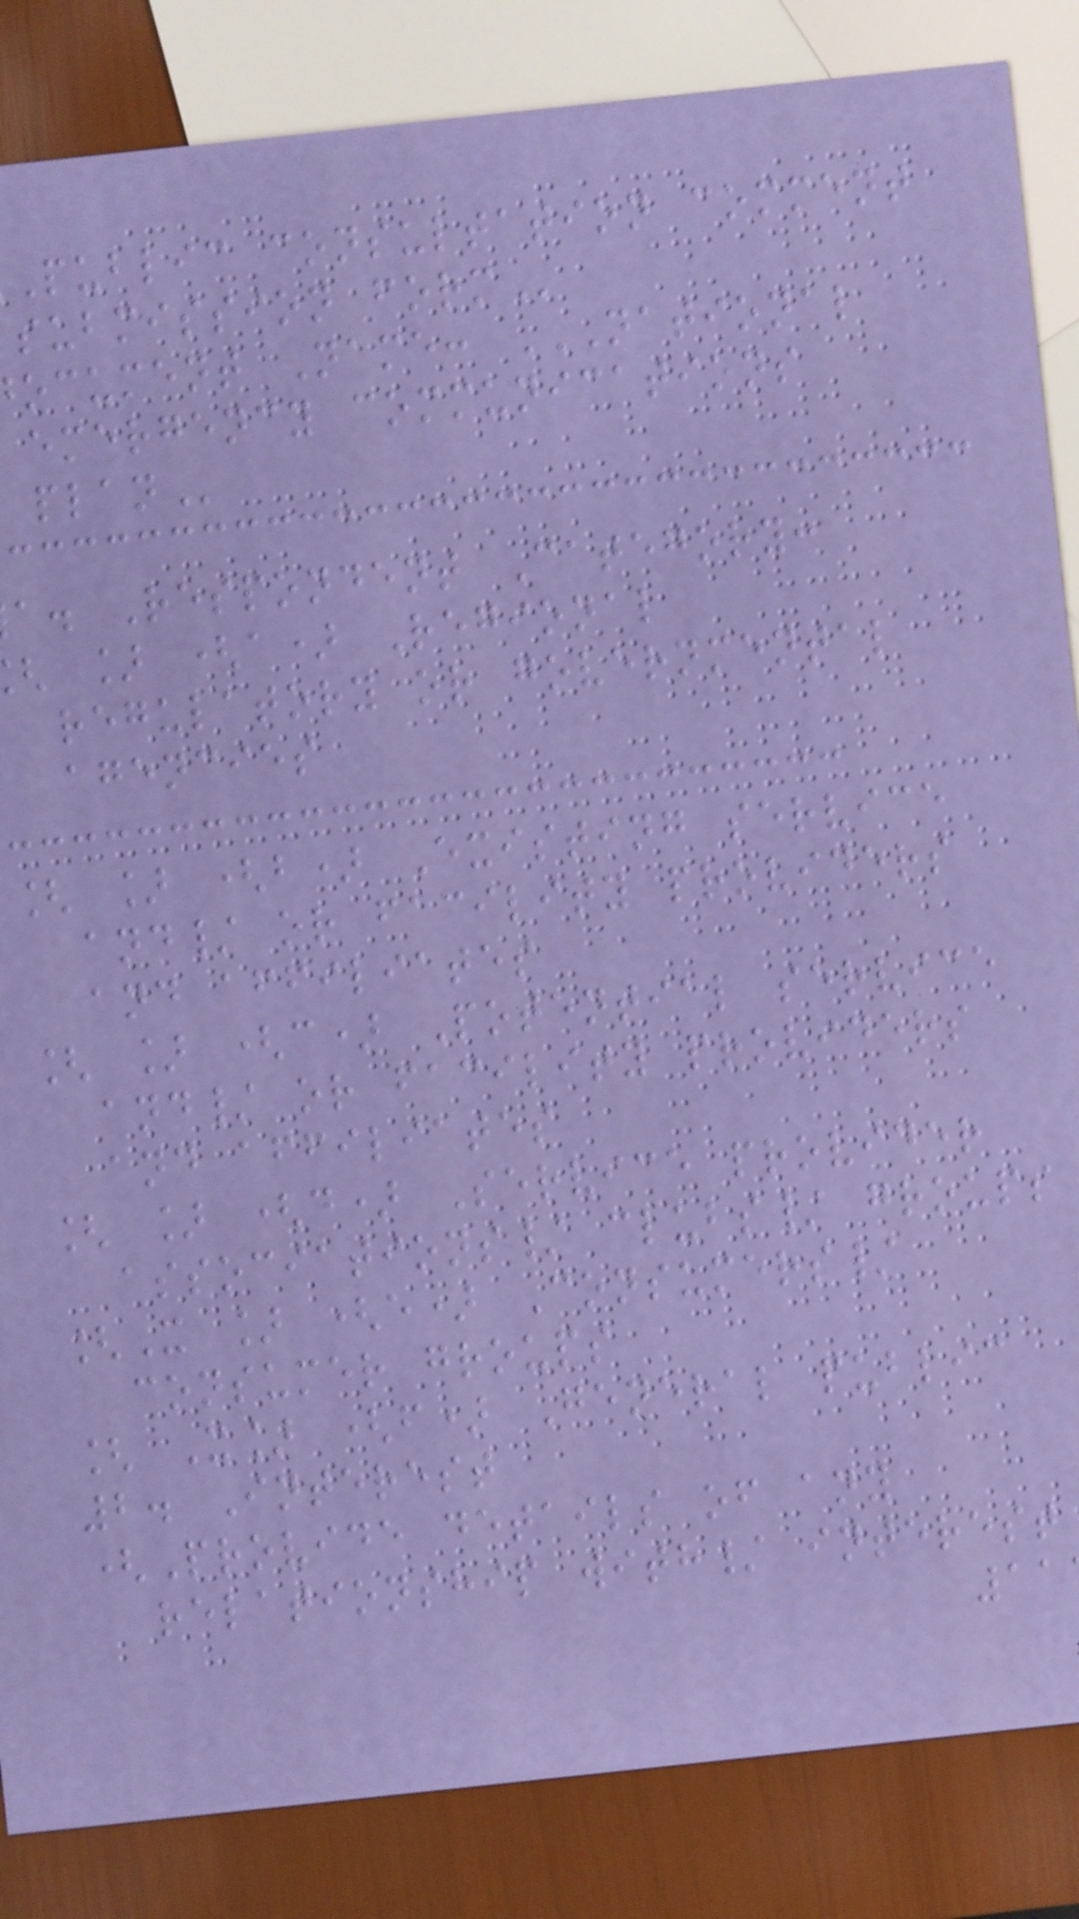public consultation comment
submission
emergency communications
a. Respondent Category:
] (a) Regional
regulatory or governmental
agencies
[ ] (b) Existing service
and/ or facility providers
and affiliates
[ ] (c) Potential service
and/ or facility providers
and affiliates
[ ] (d) Service provider
associations/ clubs/ groups
[X ] (e) Consumers/
consumer groups
[ X] (f) General public
2. Interest
(Provide details of any
relationship with/ interest
